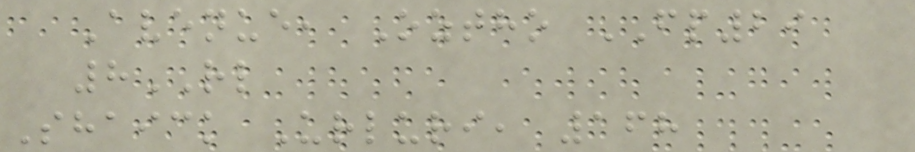Avenue, Oztho FP29
8RL
Shaick Urluri, 168
